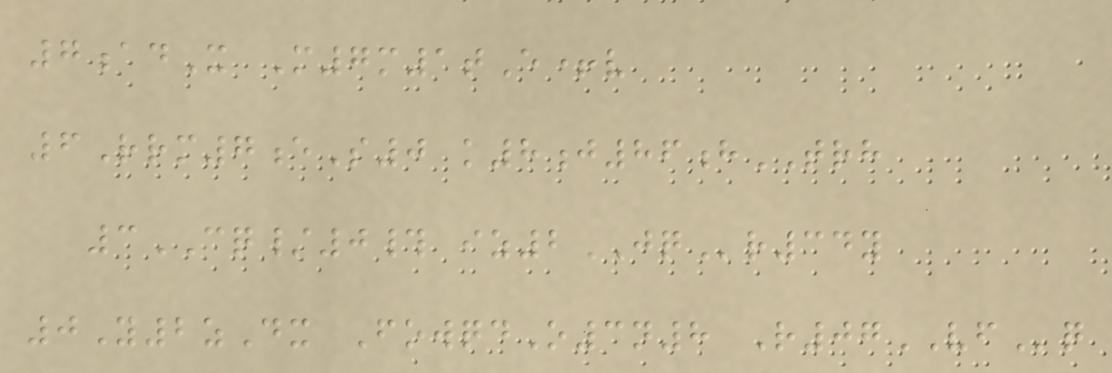7adX M7m1tE+v
6Rrm7eS0 k8j86hTRH
3CQ/0# iz2JQr34y
0Y2zDx FowqdO3n8 R07VFq
